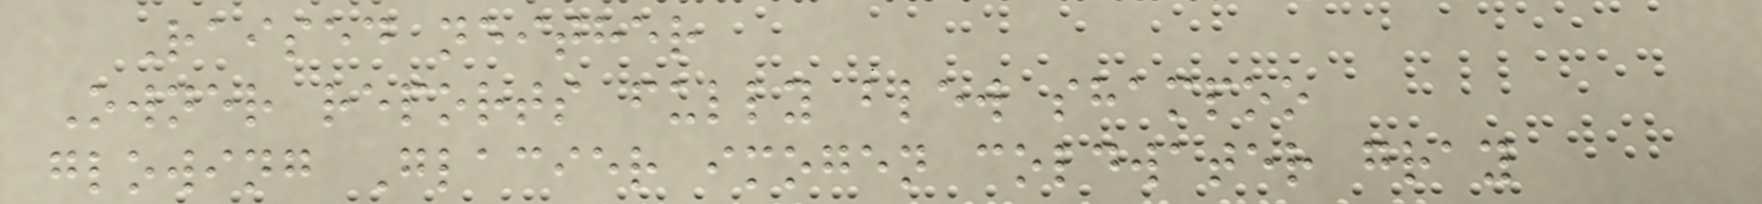Raised neither
Owner reports fully blew shampoo
glowing Glacier imogen coldwater gray
